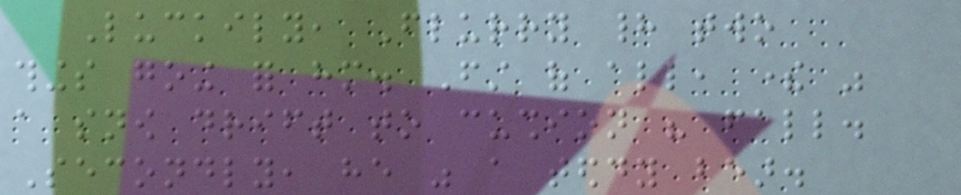Luckily, Flurry had two
things going for him. First of all, there was
a snow drift to cushion his fall.
Secondly, he was a teddy bear.
